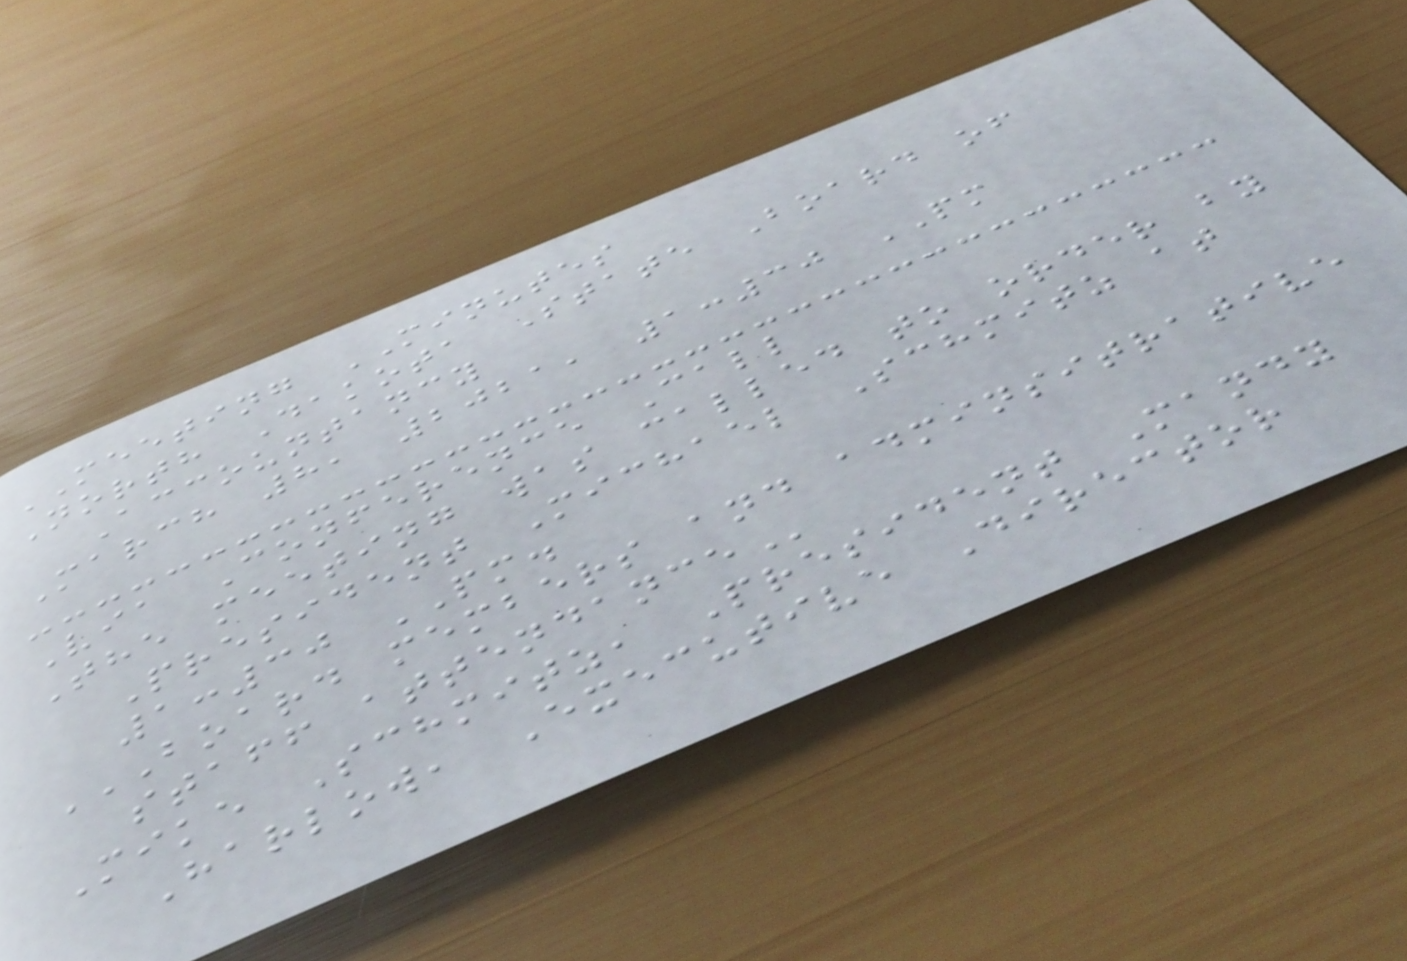MEETING MINUTES
North Dakota State Board of
Accountancy
March 8, 2021, 1:30 PM
Via Conference Call
The meeting was called to order by
President Michael Schmitz at
1:30 PM.
BOARD MEMBERS AND ADMINSITRATIVE
STAFF ATTENDANCE
Mike Schmitz, President Mandy
Harlow, Executive Director
